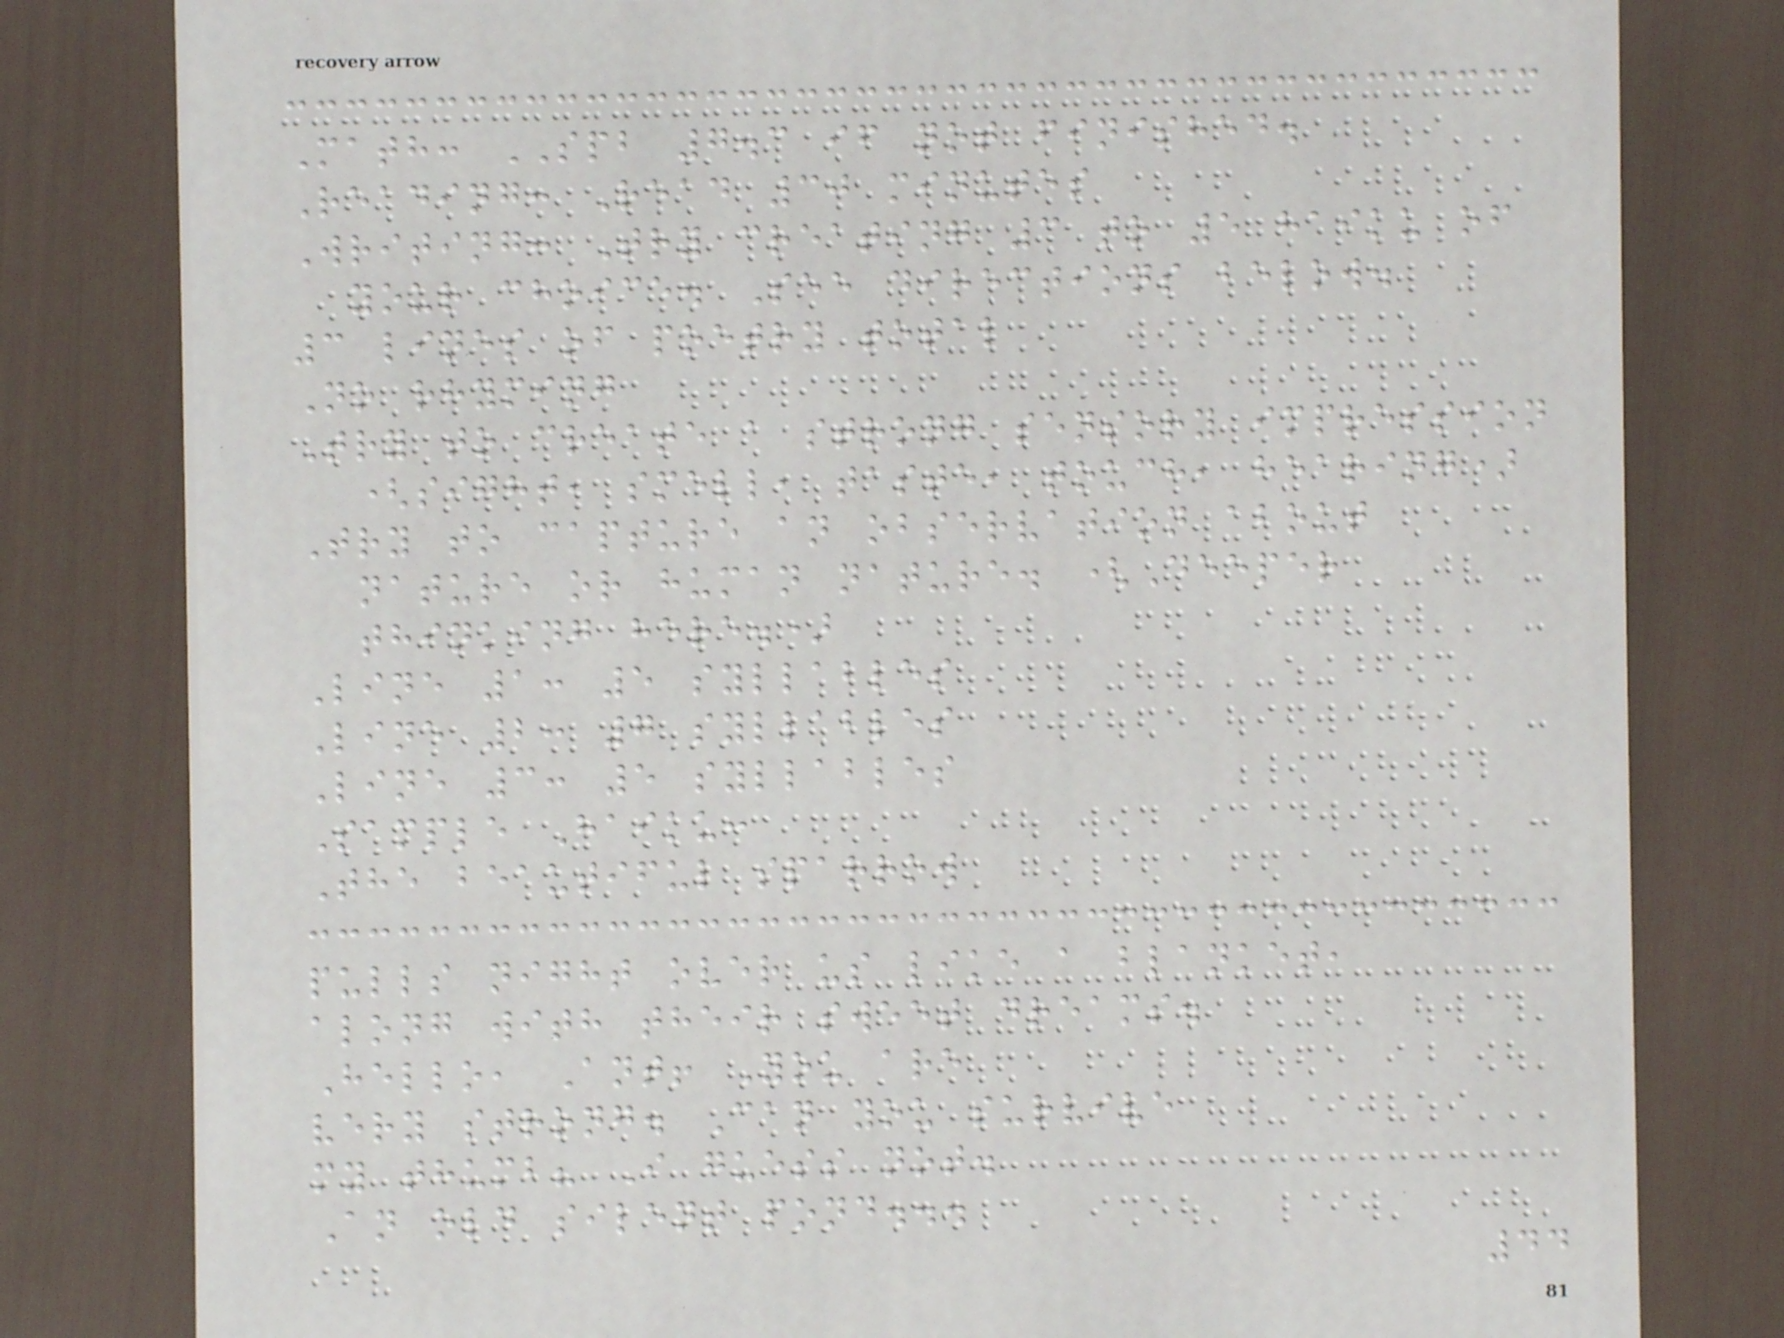Math: SPB 7.3 if not finished.
Reading: Read 30 minutes
Writing: Try creating 3 to 5 haiku of
your choice. See directions below.
3 lines of poetry total
No rhyming
Try to create a strong sensory impression
(sight, smell, taste, touch, hearing)
Try to capture an observation about
nature or human nature. (Deeper
thinking here.)
Line 1: 5 syllables
Line 2: 7 syllables
Line 3: 5 syllables
Sample Haiku:
The beautiful sparrow
pulls night over us like a blanket,
along with their sweet dreams.
Hello, Ant! You are
very strong. Can you survive
my thumb? I guess not.
An old silent pond...
44
